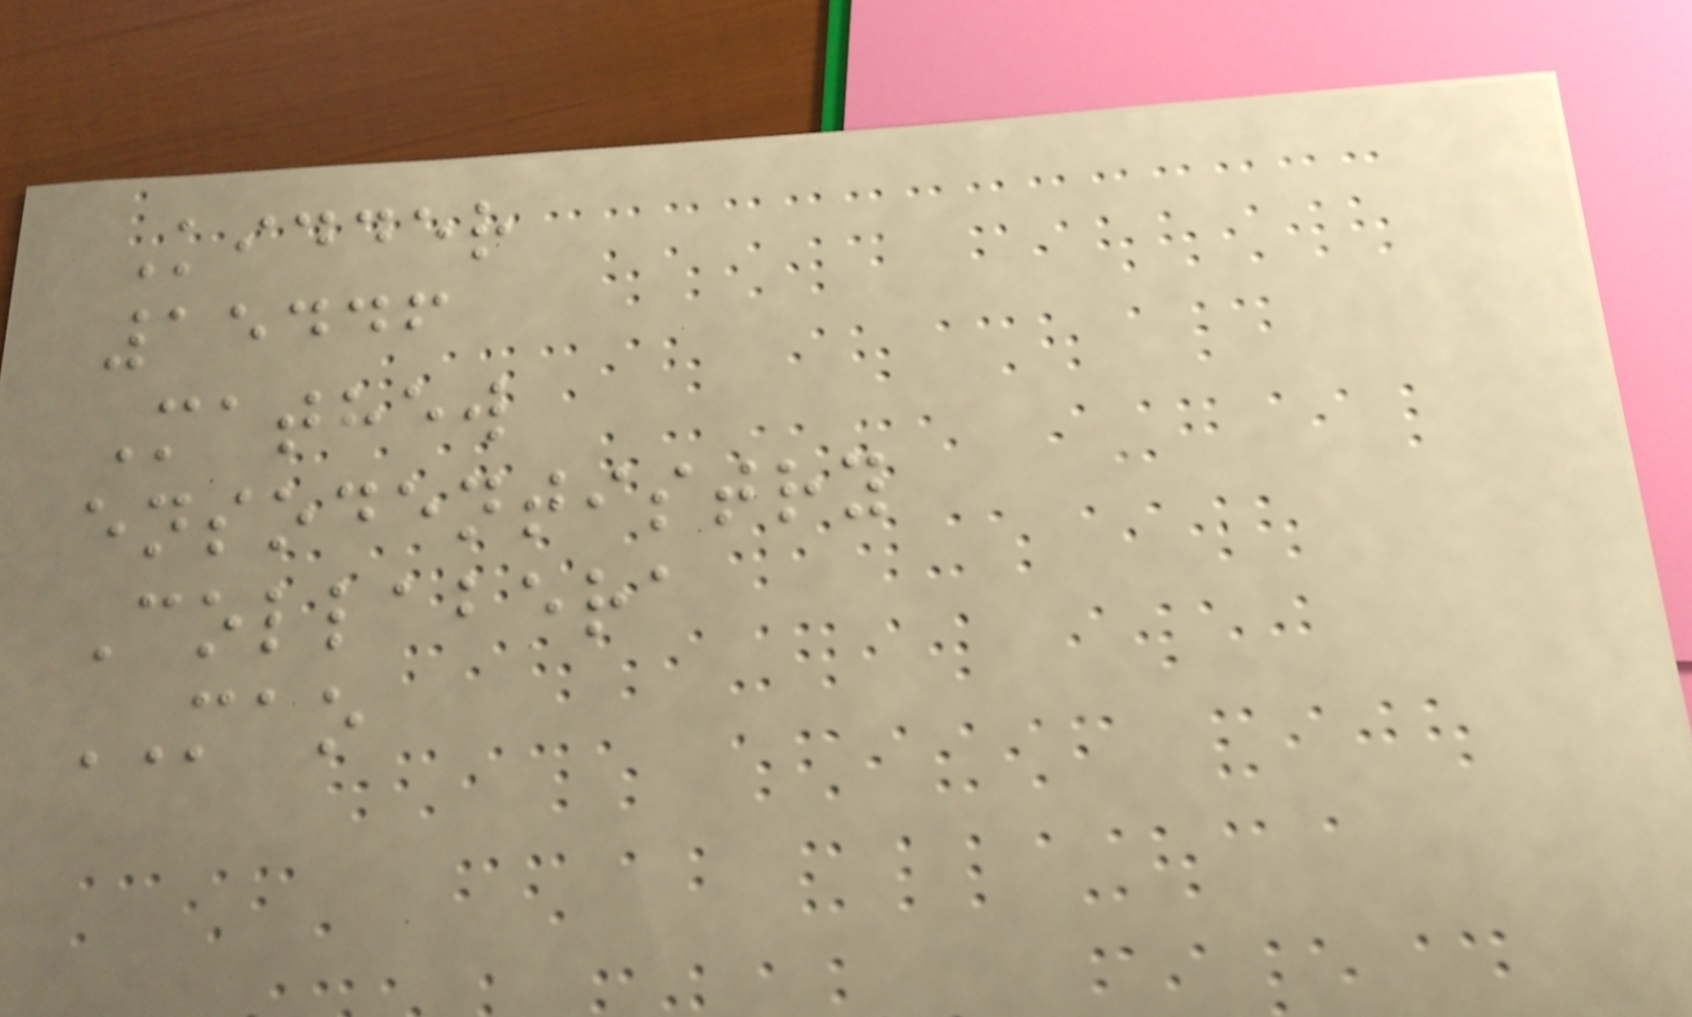Kidder
15446
Mathew
ensodentistry
Collabera
MAO
